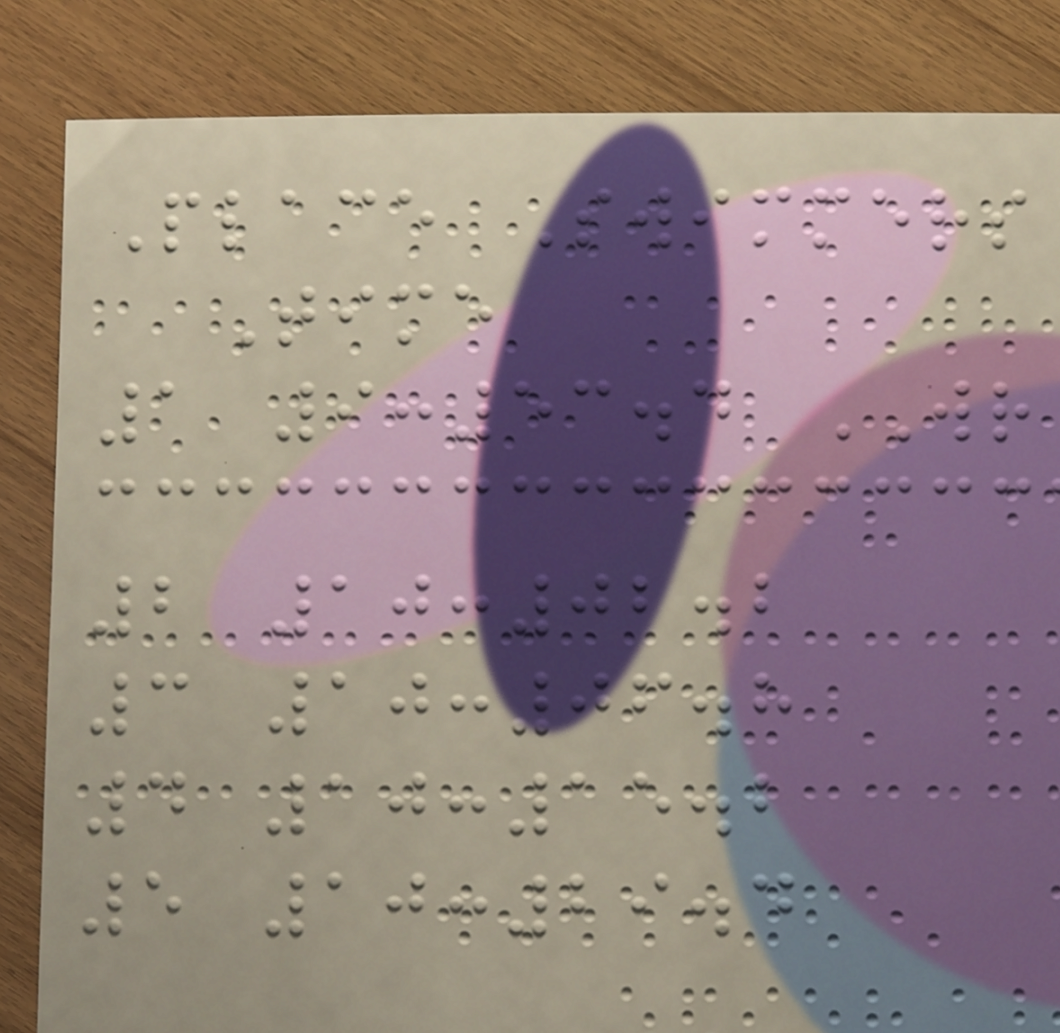Place Swimmers
Time
1 9:53.4 WR
2 10:02.2
3 10:06.8
4 10:15.2
5 10:29.4
